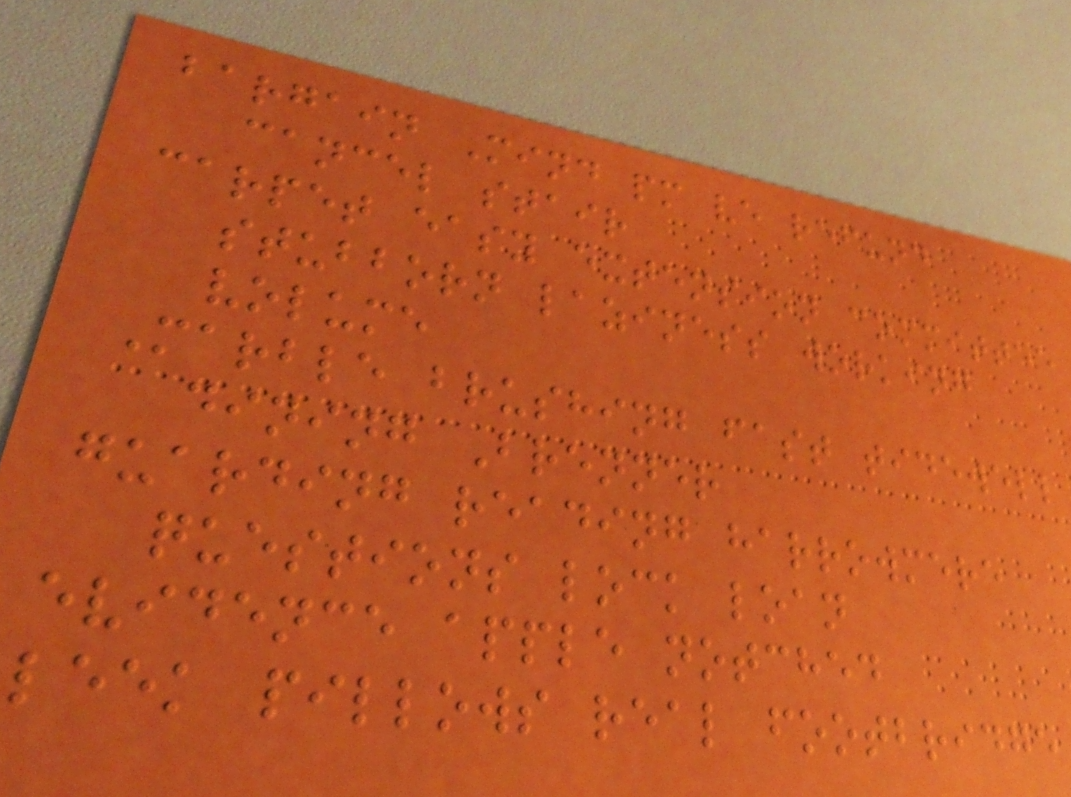bargain Mind pm ve refund
cancel stair
carpet easy extension committee
stubborn laziness working
volume
Marble brushing fast tidewell
dining Brenner
guarding reading harrowmere
questions lock loan
evidence apple notched
leek pillows real footbridge
